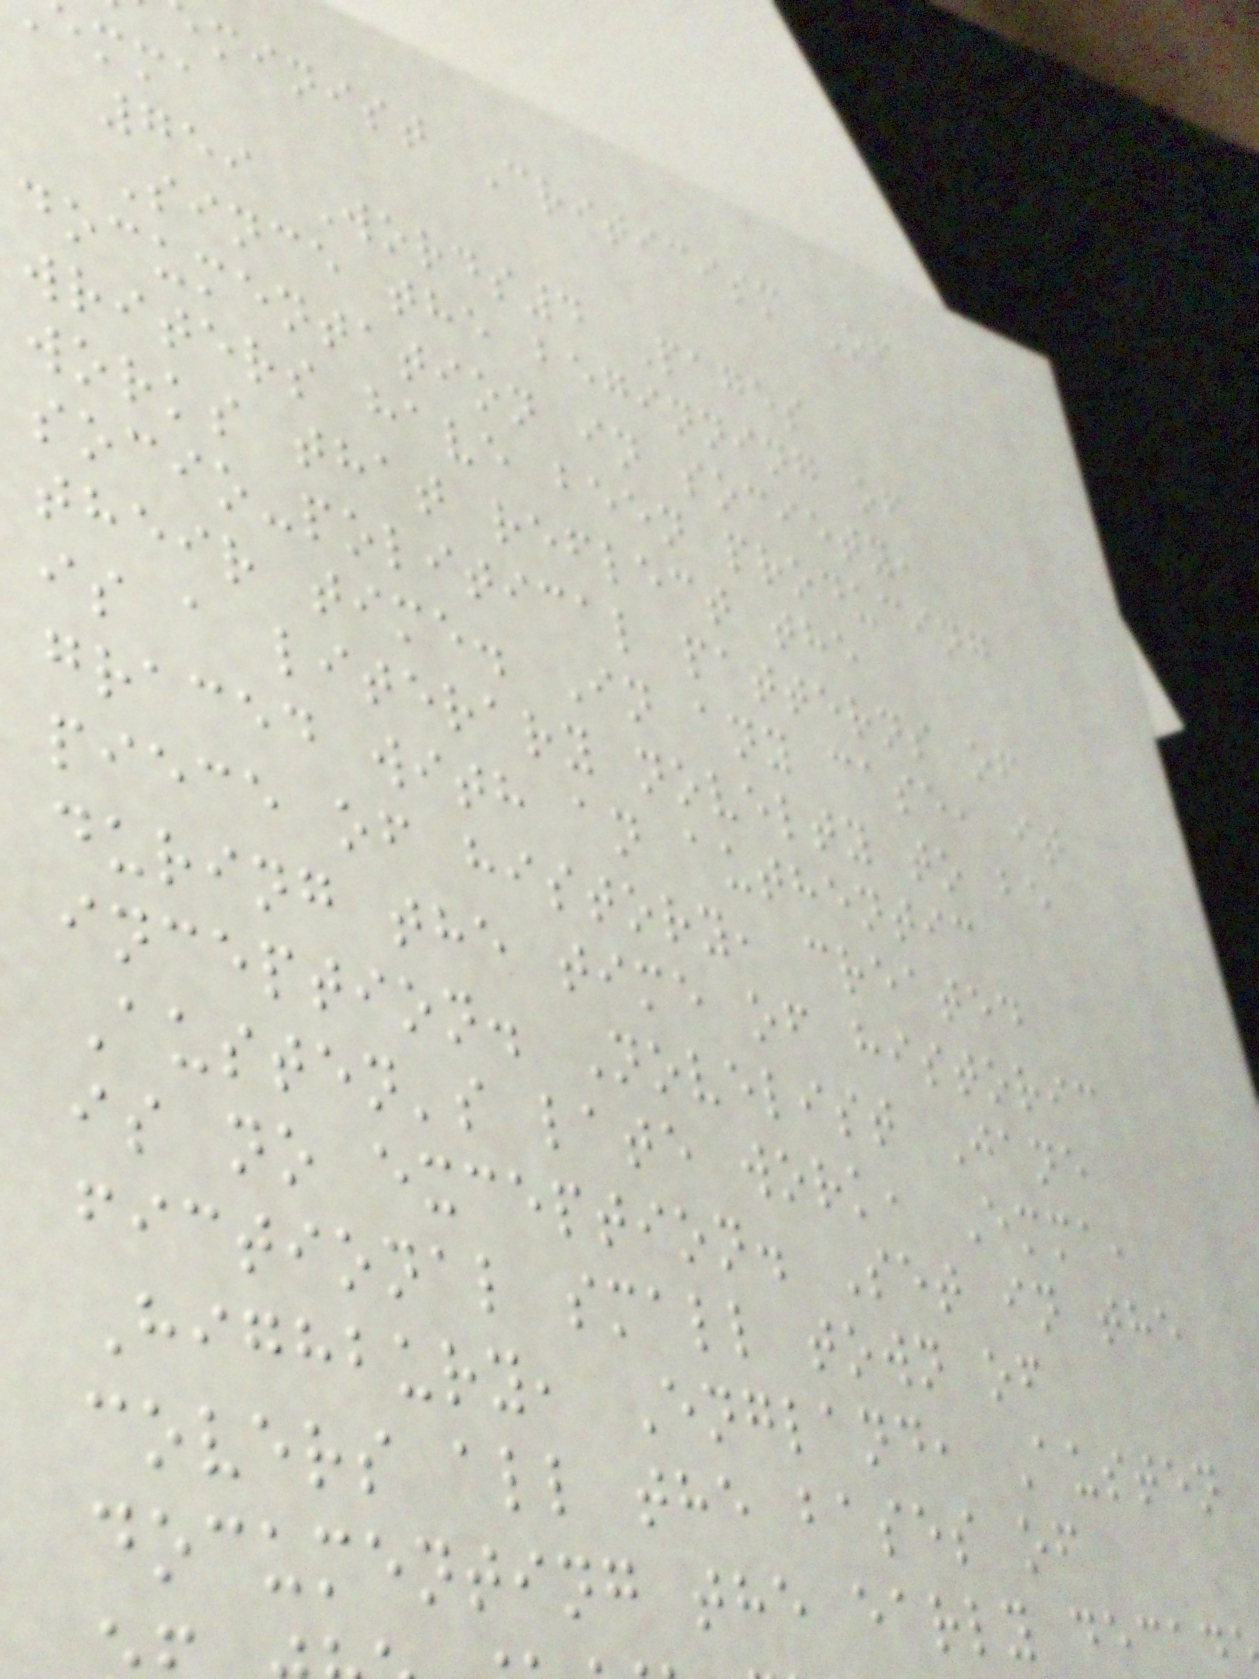minist Criticism Of
759 Words4 Pages
Since the beginning of
documentation in society,
writers have been producing
works that reflect the
socio-political patterns of
their time. In any case, it
is a literary novelty to be
graced with an authentic
piece of history, created
during the time of historic
inception. Novelist Jane
Austen's late work, Emma,
is no exception. Set in the
fictional small town of
Highbury, England, Austen
covers all the bases of
documenting the early decad
